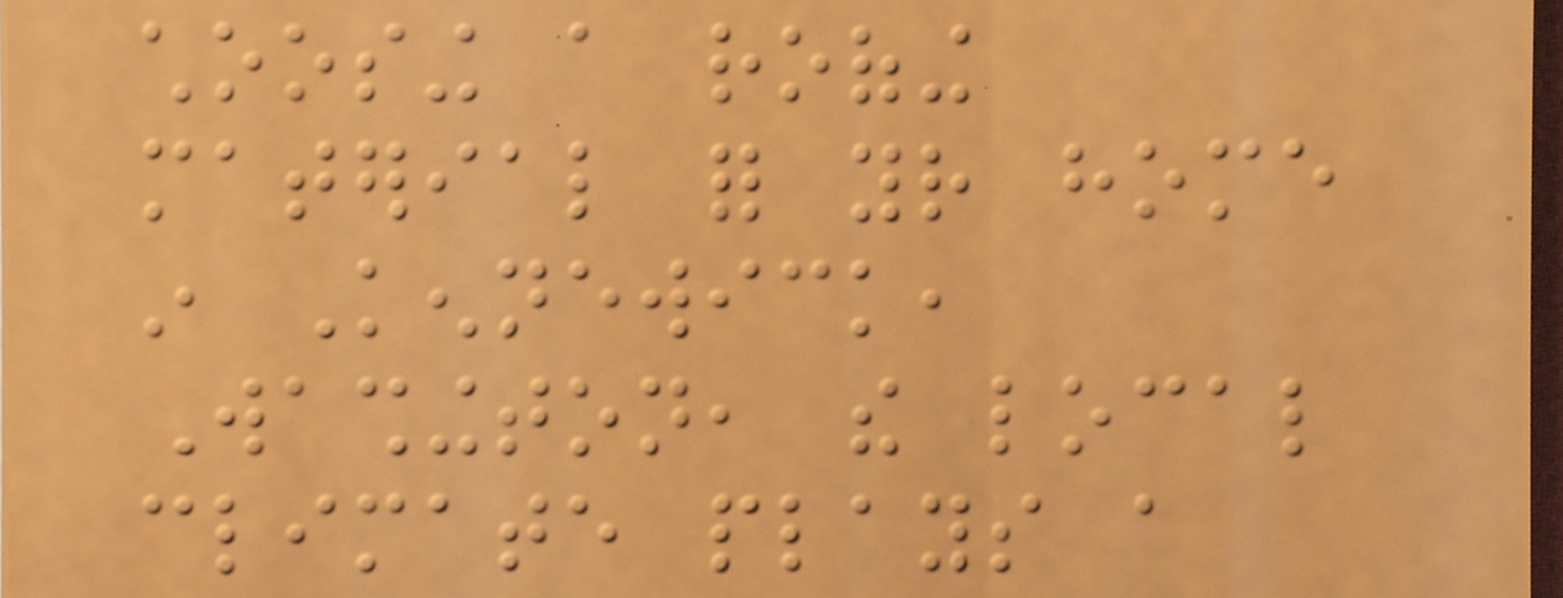choosing a roofing
material for your home
in Kennewick,
Washington, the local
climate plays a
